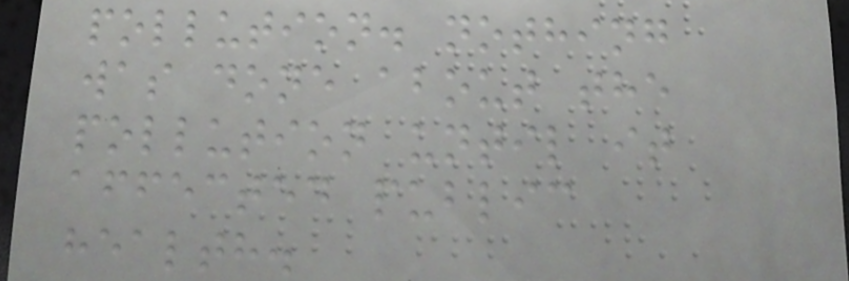pollution. nothing
was done about the
pollution until it
affected public
health.
